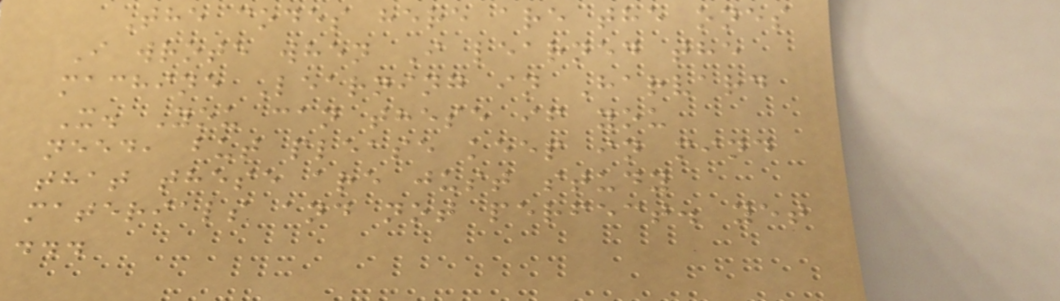The codes here are the ones
I wrote when I learned the
machine Learning in Harvard
X. You can these if you
need, but please keep in mind
that these are just study
materials and not perfect. yet
...
